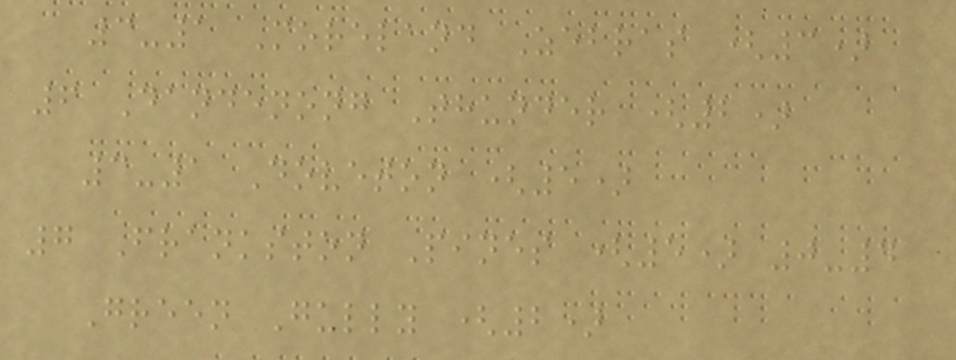3-1 Moreland Zebras (3)
6 Dandenong Thunder (2)
3-1 Doveton (5)
7 Frankston Pines (5) 0-4
Green Gully (2)
